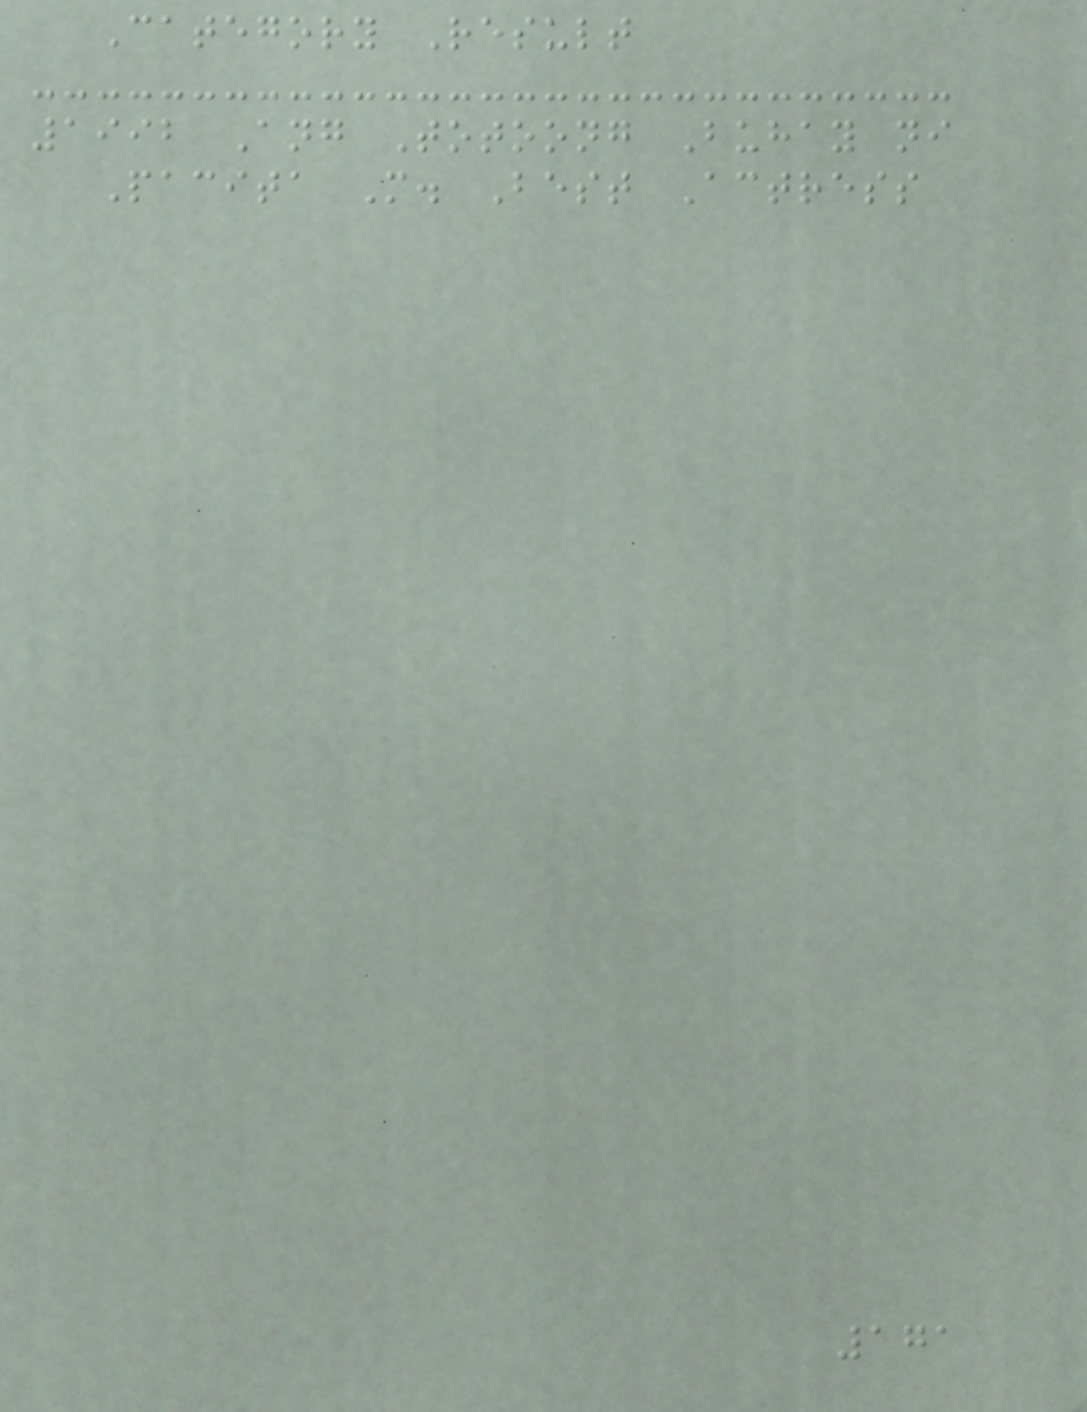Category Result
1992 Ang Totoong Buhay ni
Pacita M. Best Actress
171
